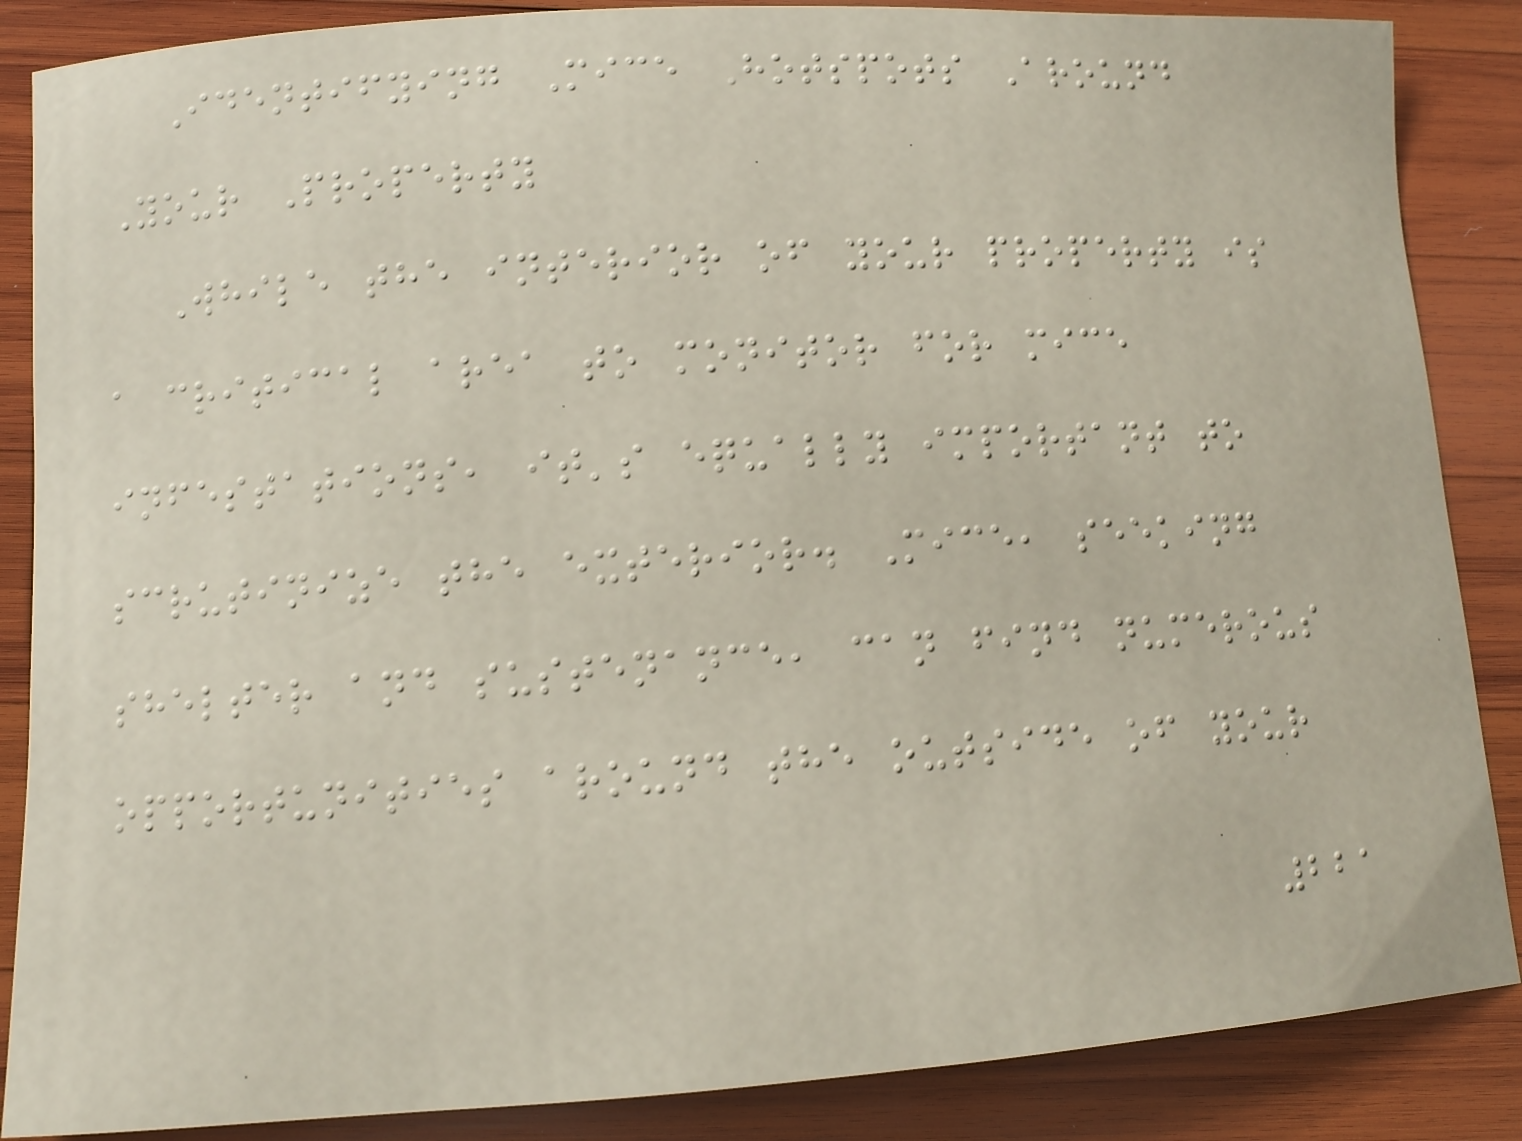Identifying Mice Hotspots Around
Your Property
While the interior of your property is
a critical area to monitor for mice
infestations, it's equally important to
scrutinize the exterior. Mice, seeking
shelter and sustenance, can find numerous
opportunities around the outside of your
221
